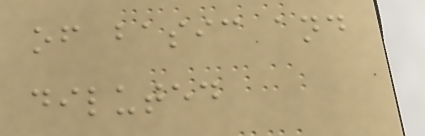of basic and
diluted
